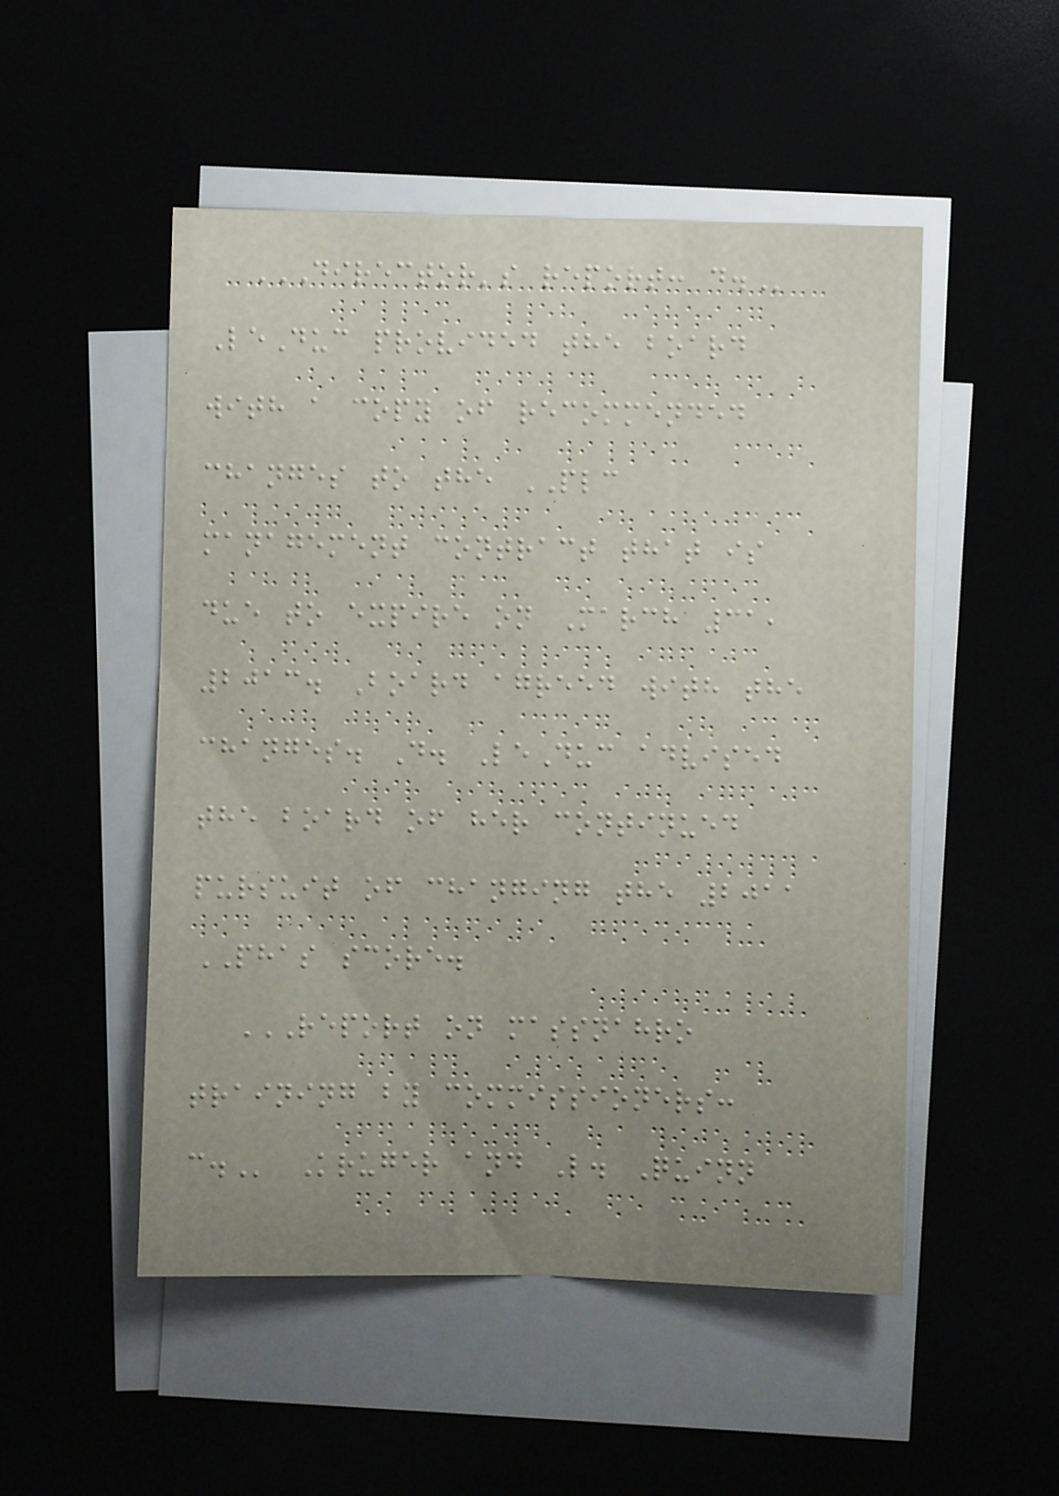DIRECTOR'S REPORT: D.
LeDuc provided the board
with a copy of recommended
changes to the PLC
management contract that is
due to expire on March 31,
2013. Board agreed with the
changes. D. LeDuc advised
the board of her continued
pursuit of changing the 2011
PHAS score.
REPORT ON MASSNAHRO
TRAINING BY COMMISSIONERS:
C. Kruger and L. Quinn
